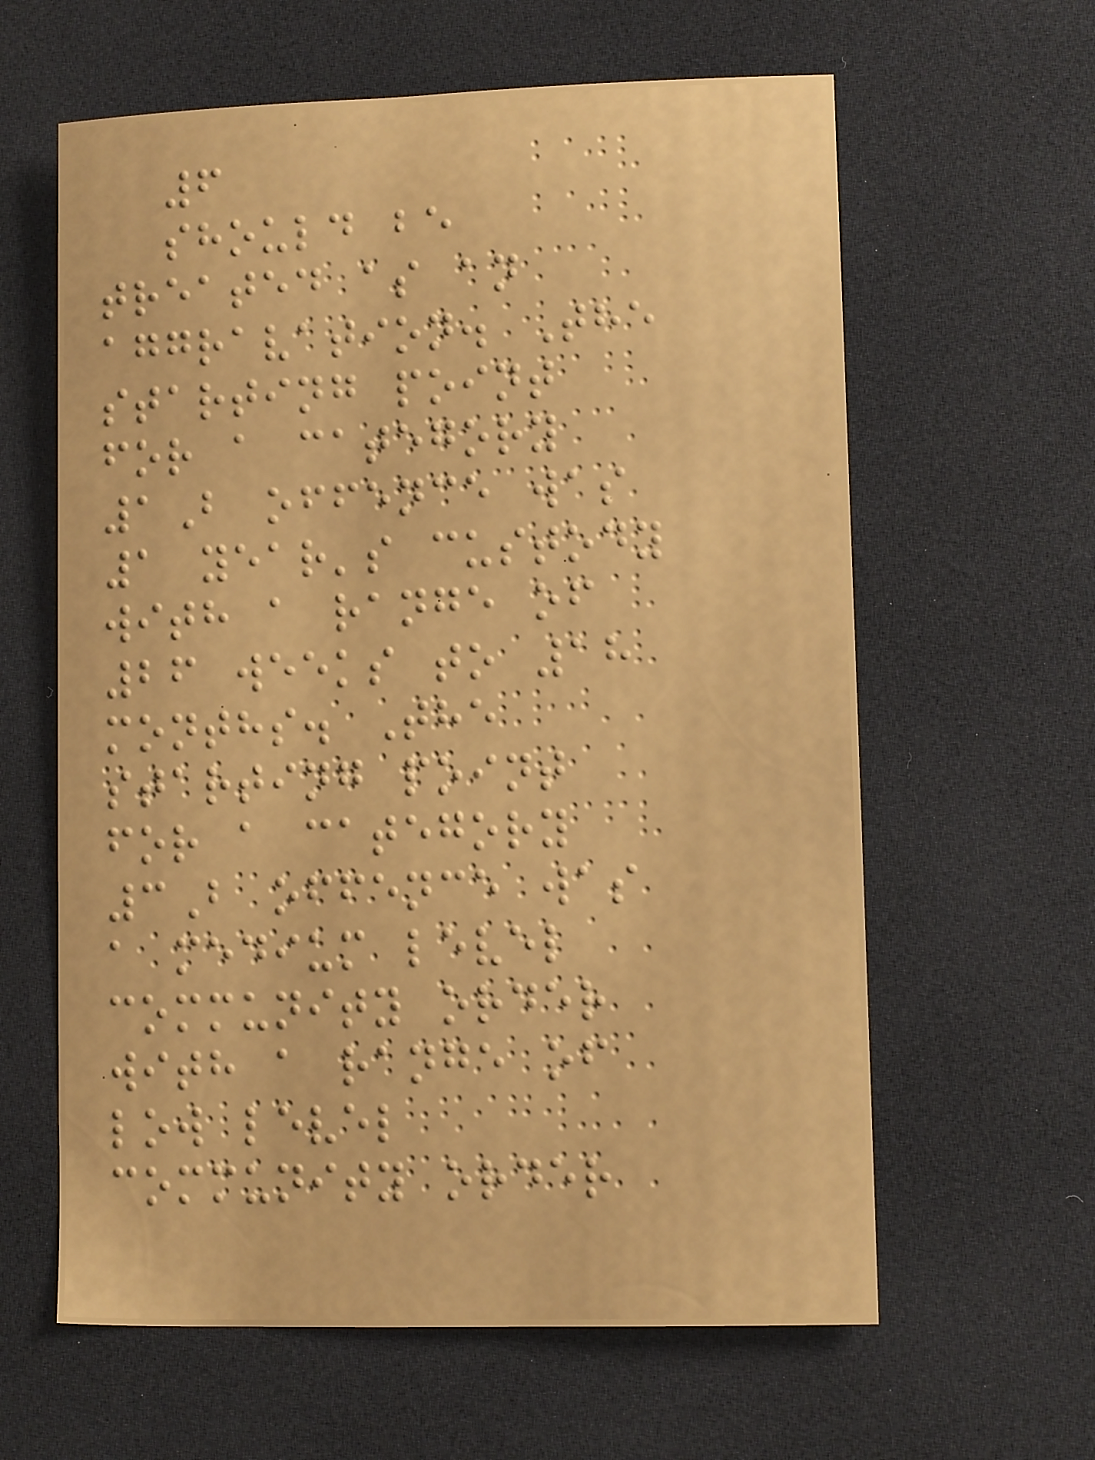6
should be
treated as an
aggravation. The
starting point
for a category
1B offence was
1 year's custody
with a range of
26 weeks to 18
months. The
starting point
for a category
3B offence was
a medium level
community order
with a range of
low level
community order
